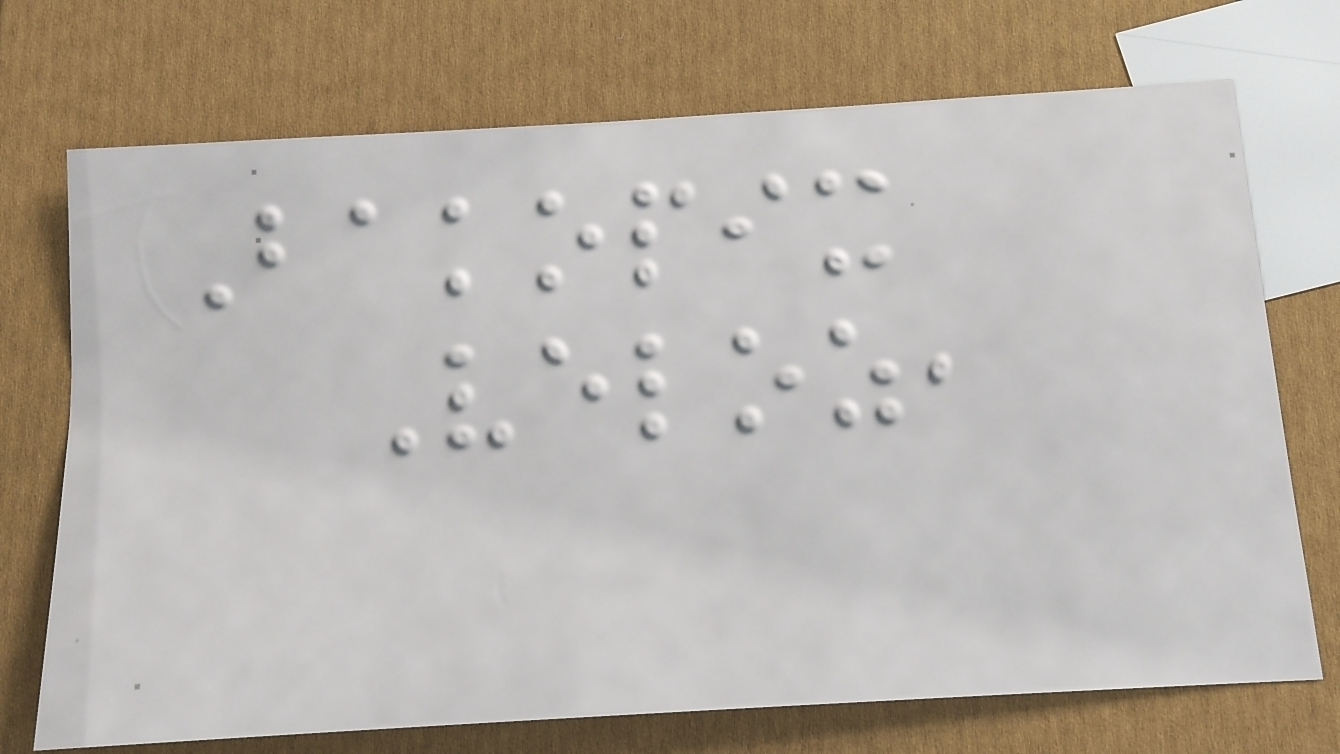Bakopix
Veloz,
